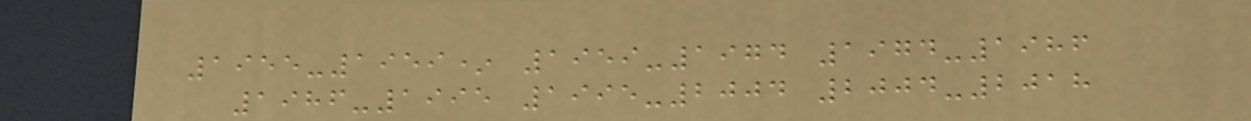1955-1959* 1959-1974 1974-1986
1986-1995 1995-2004 2004-2018
